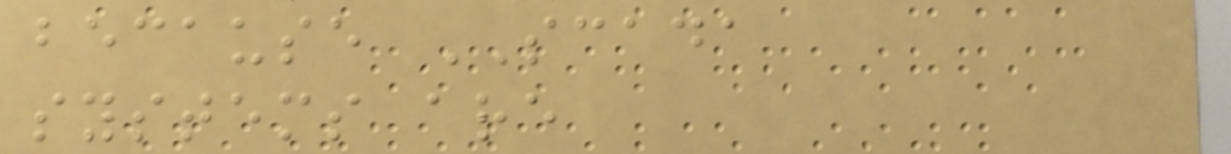because SCADA
systems are
